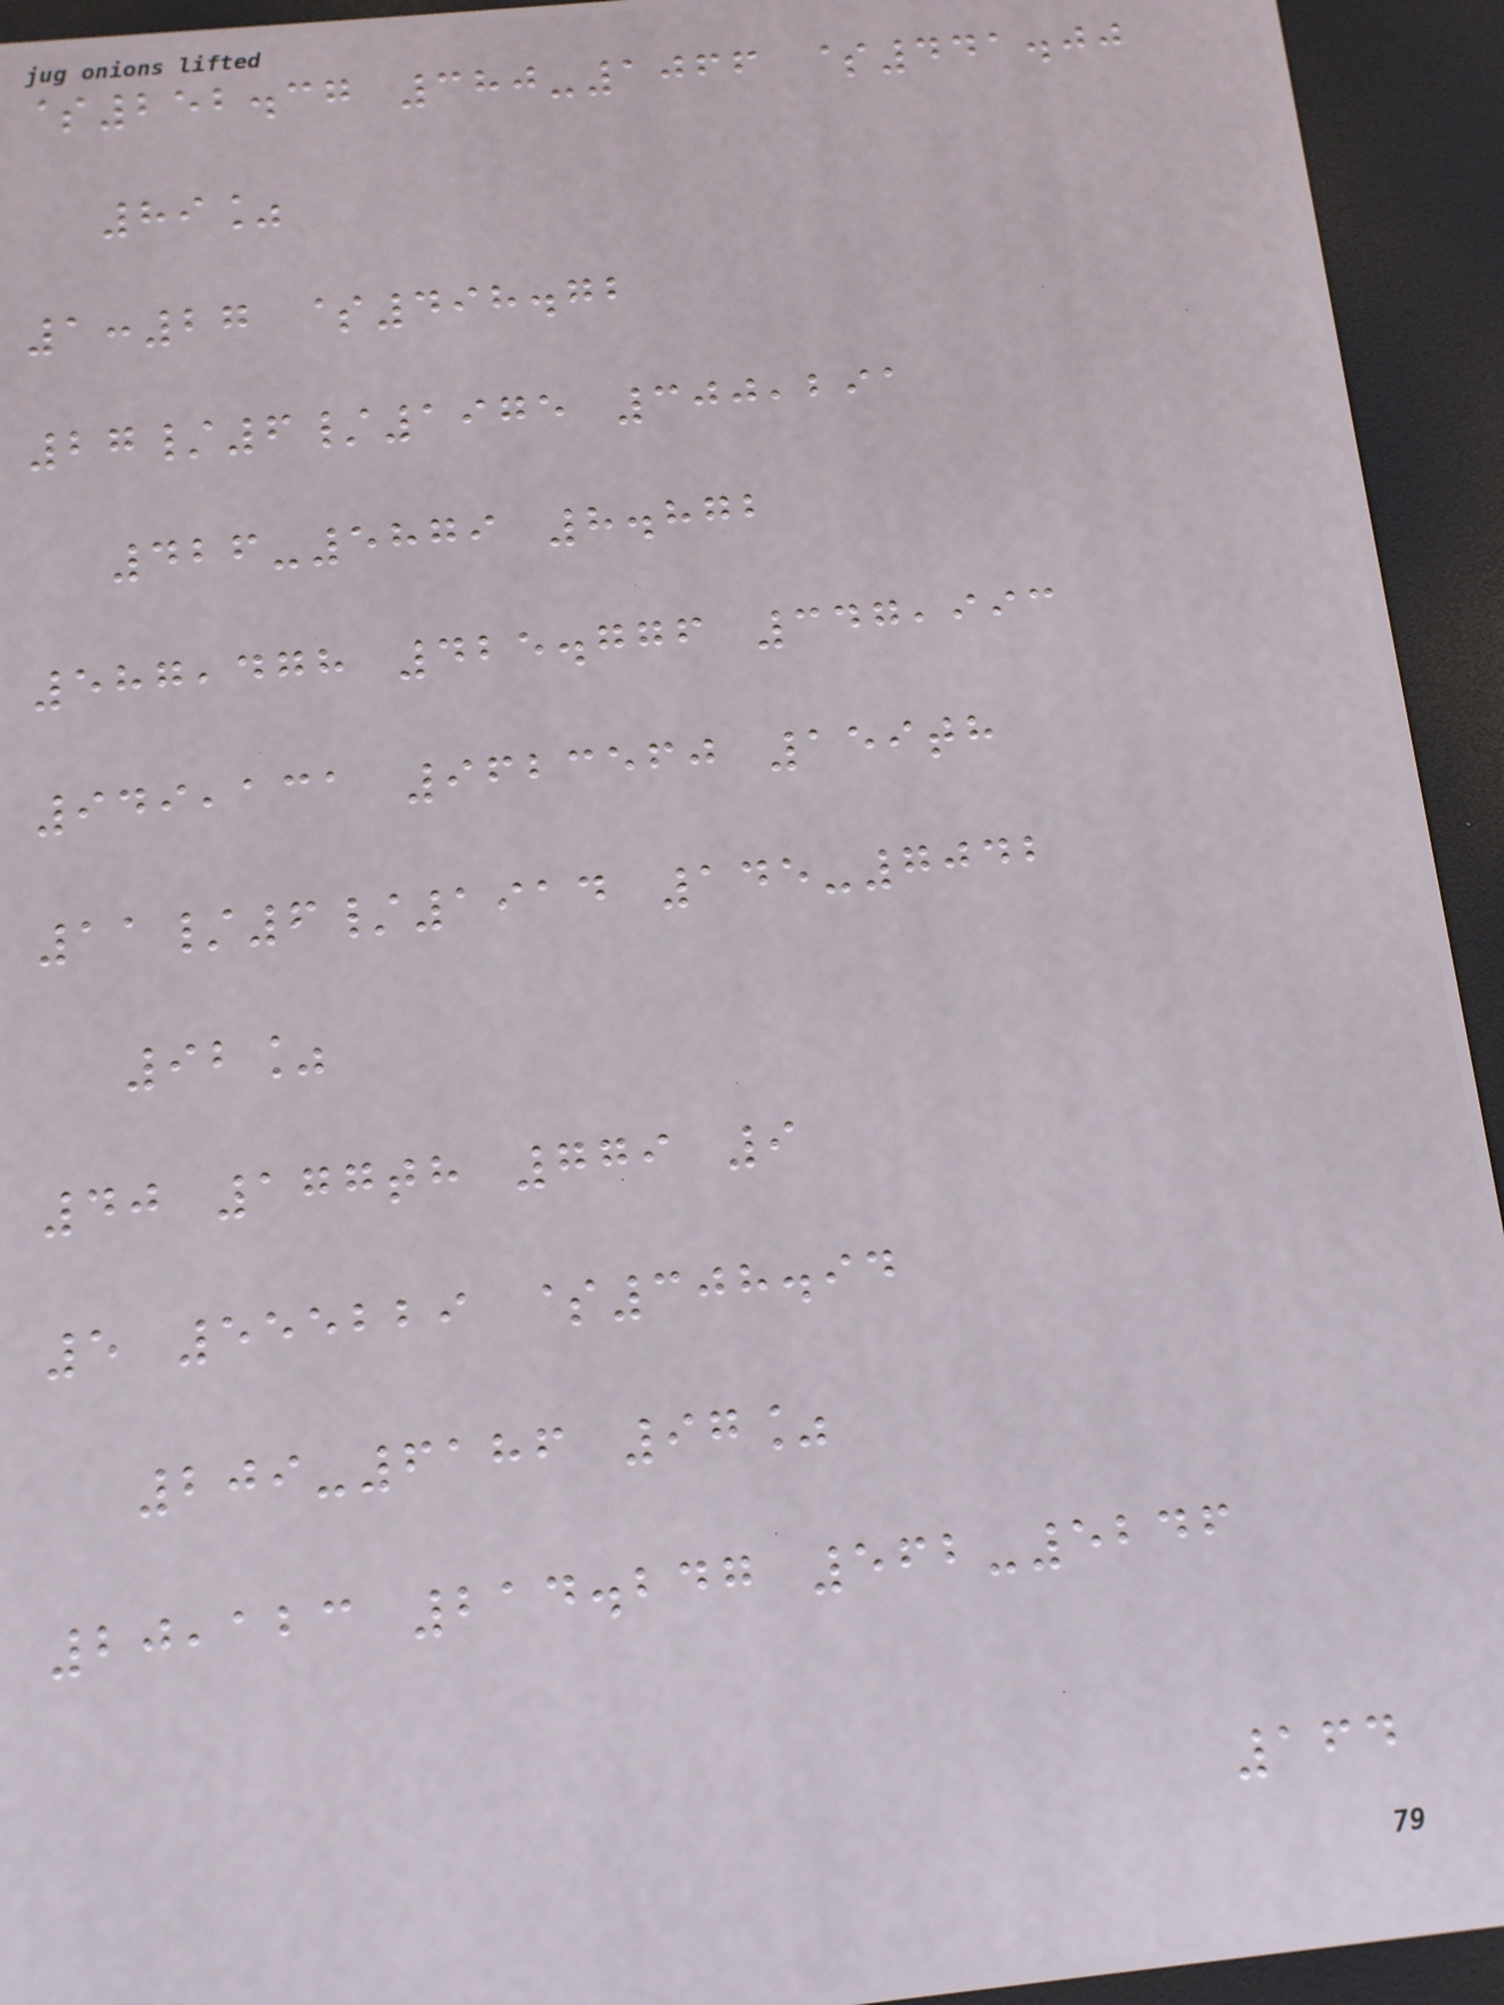$252.37 380-1066 $441.00
89%
1:27 $498.72
27/6/1975 300,291
426-5879 8.872
587,478 425.776 347,993
949,131 9623560 159th
11/6/1914 145-7042
92%
40 177th 779 9
5 555229 $308.94
209-6186 97%
20,123 214.247 562-5246
164
